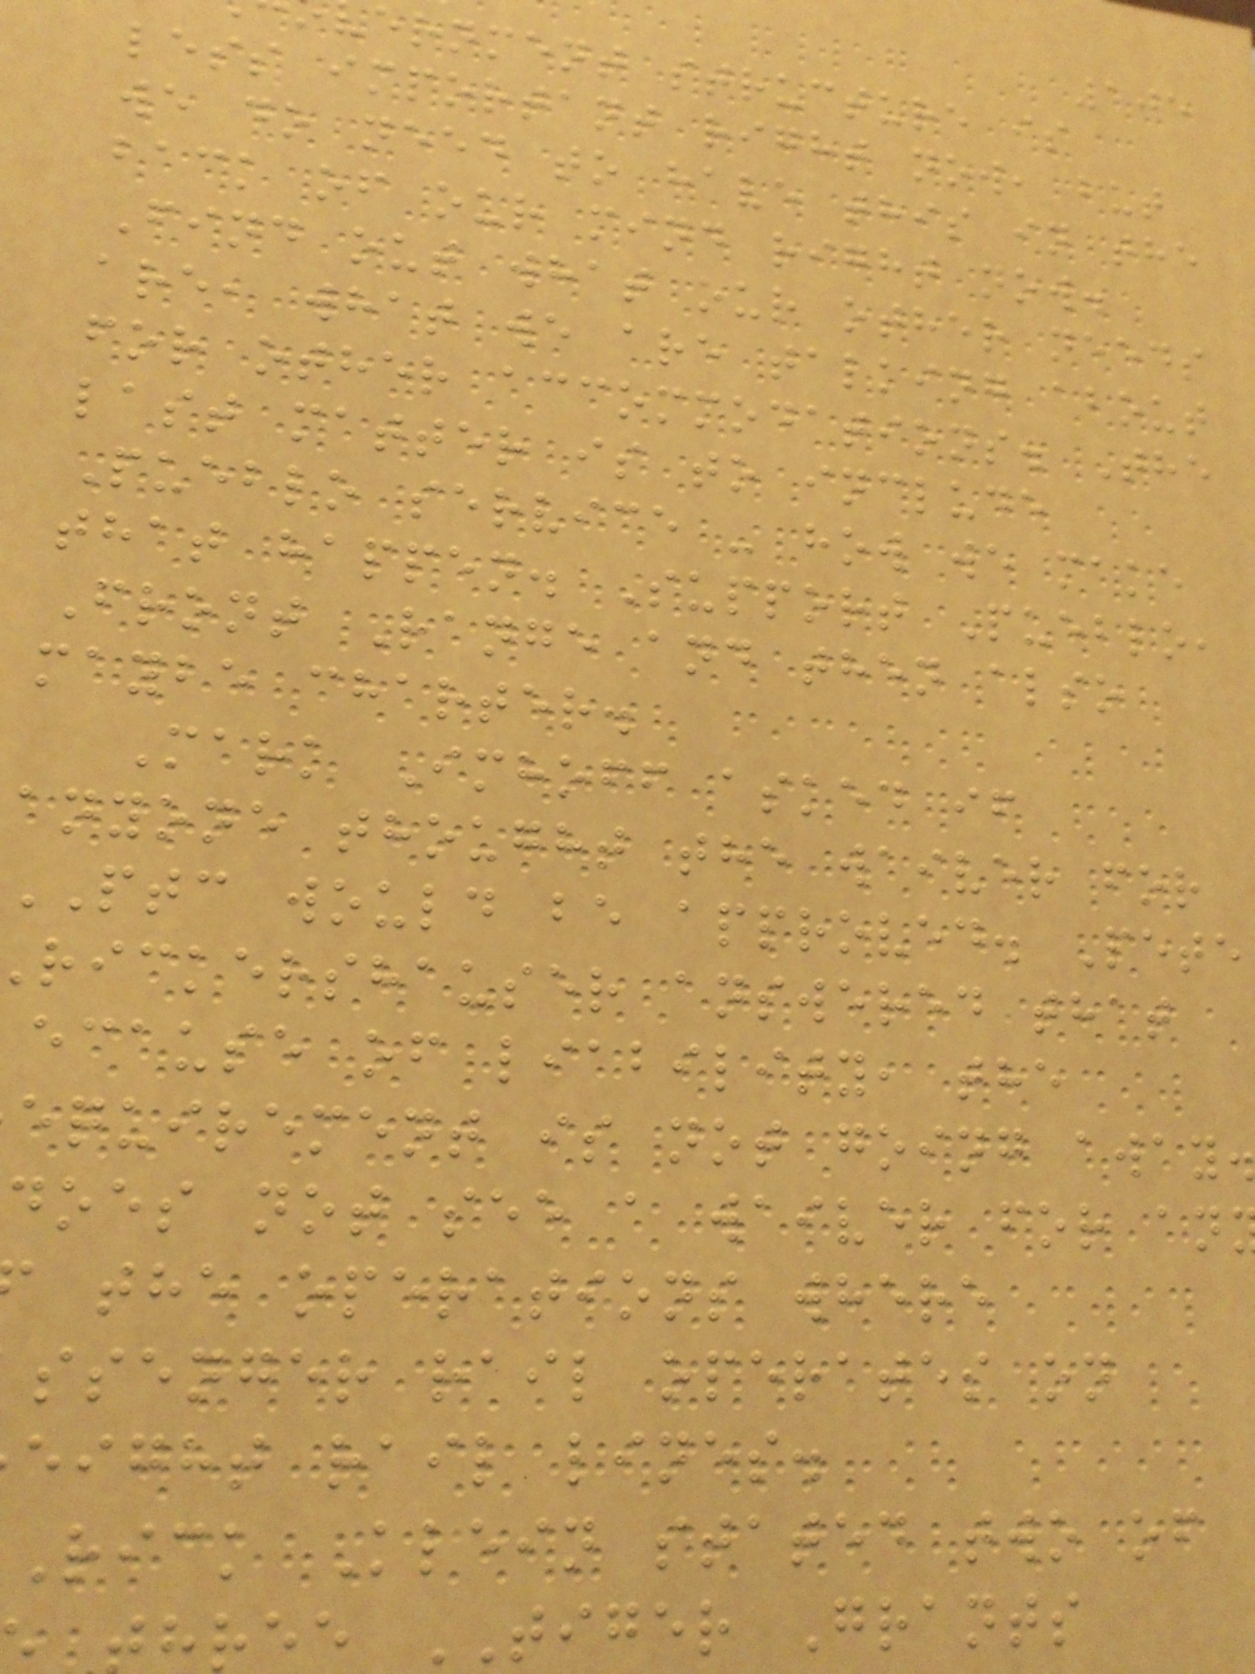105
ernment structure is
less important right now, but
we do need to have this in the
back of our mind right now.
Find out what our other needs
are, what we are talking about
for other accommodations. The
last matter is to include
Pueblo service - how we make
that happen. Support Pueblo,
Front Range and then also
maybe charter.
Mark Imhoff asked if
anyone thought the waiver for
PTC would be approved. Pete
rickershauser answered that
ecause of liability, the
equirement is not going away
does not see a waiver for an
the operations where
ssenger rail operates on
eight rail lines.
Rick Klein stated two of
hree TIGER Grants
